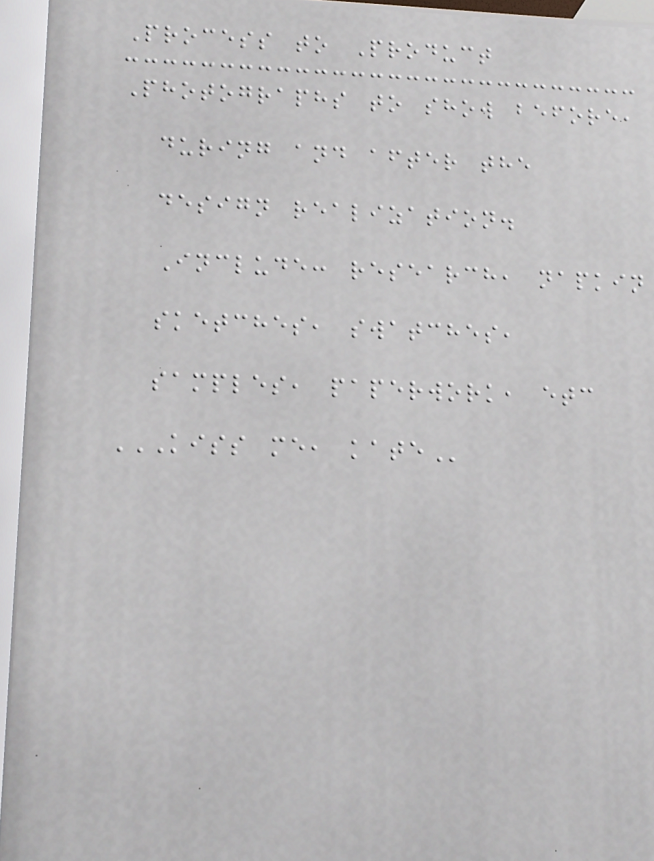Process to Product
Photographs to show before,
during and after the
design realization.
Include: research, napkin
sketches, swatches,
samples, paperwork, etc
KISS ME, KATE
